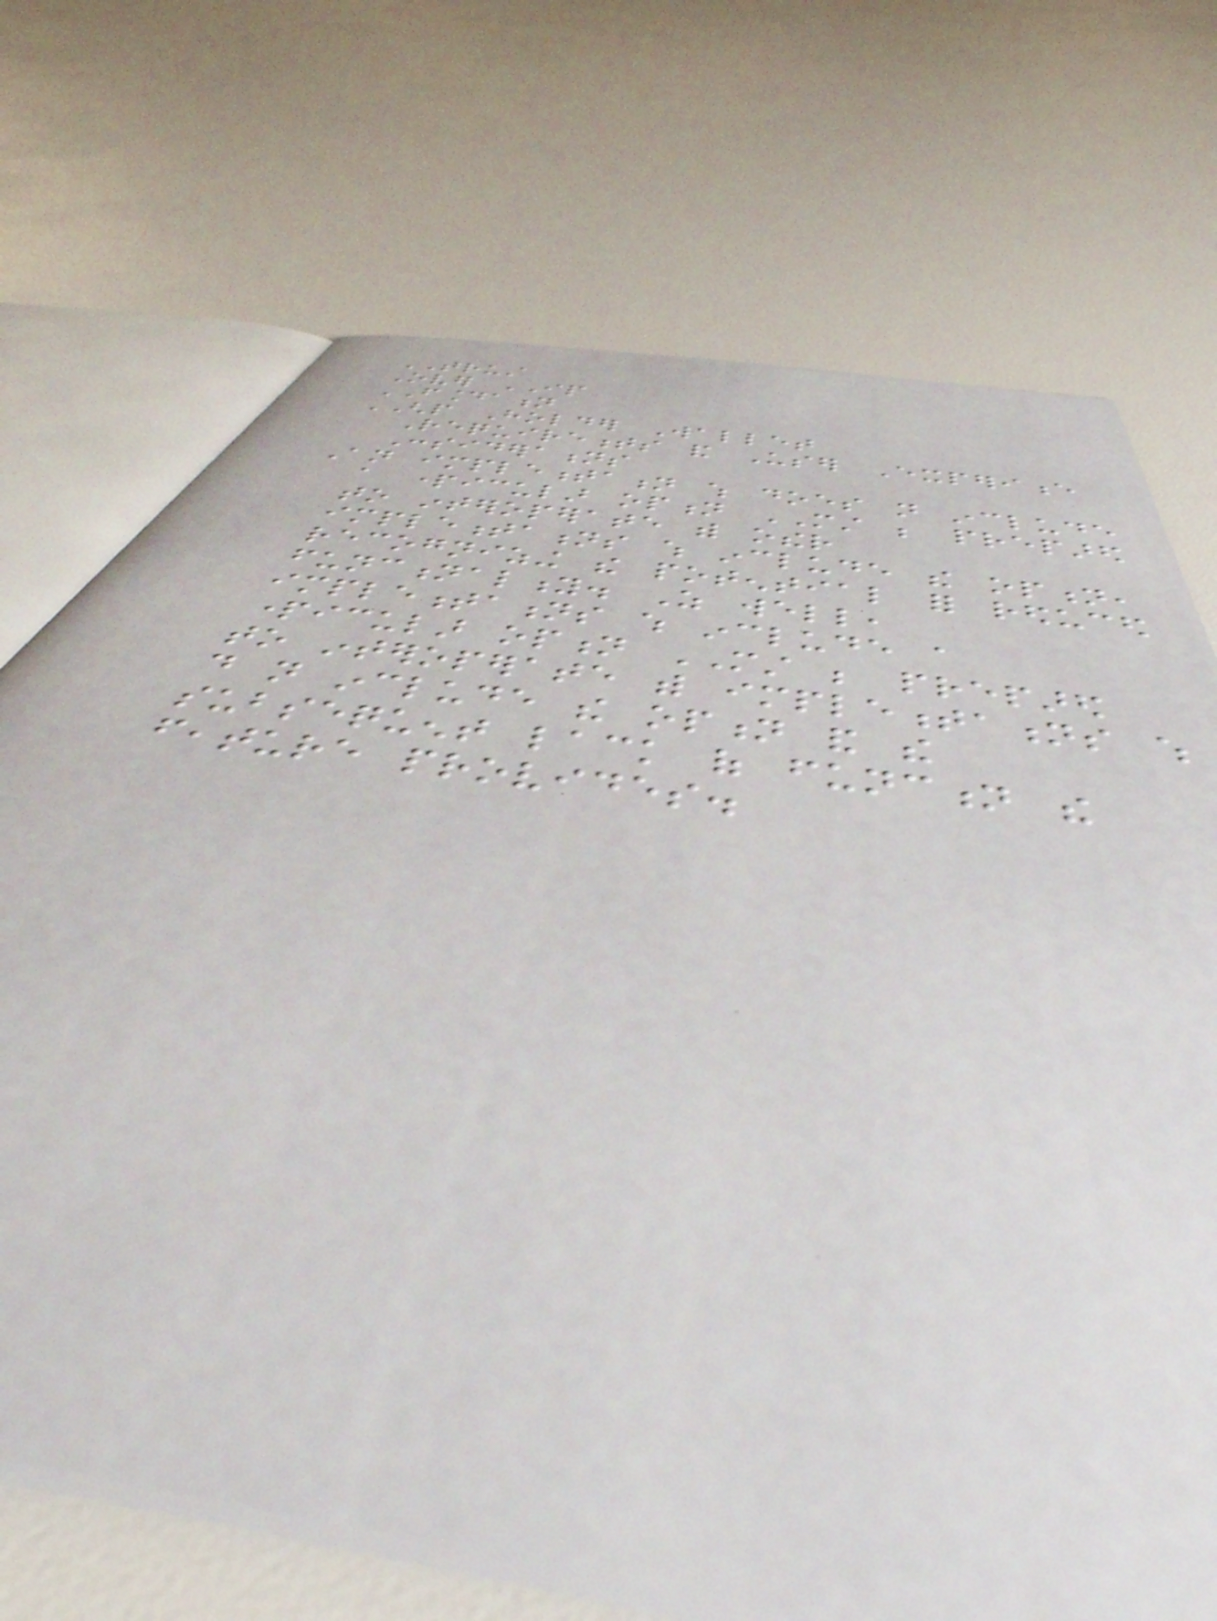TRUST
Over IP
FOUNDATION
GHP Holder Wallet
Requirements and User Experience
Considerations
An implementation which does not include
a particular option MUST be prepared
to interoperate with other
implementations which include the option,
recognizing the potential for reduced
functionality. As well,
implementations which include a
particular option MUST be prepared
to interoperate with implementations which
do not include the option and the
subsequent lack of function the
feature provides.
